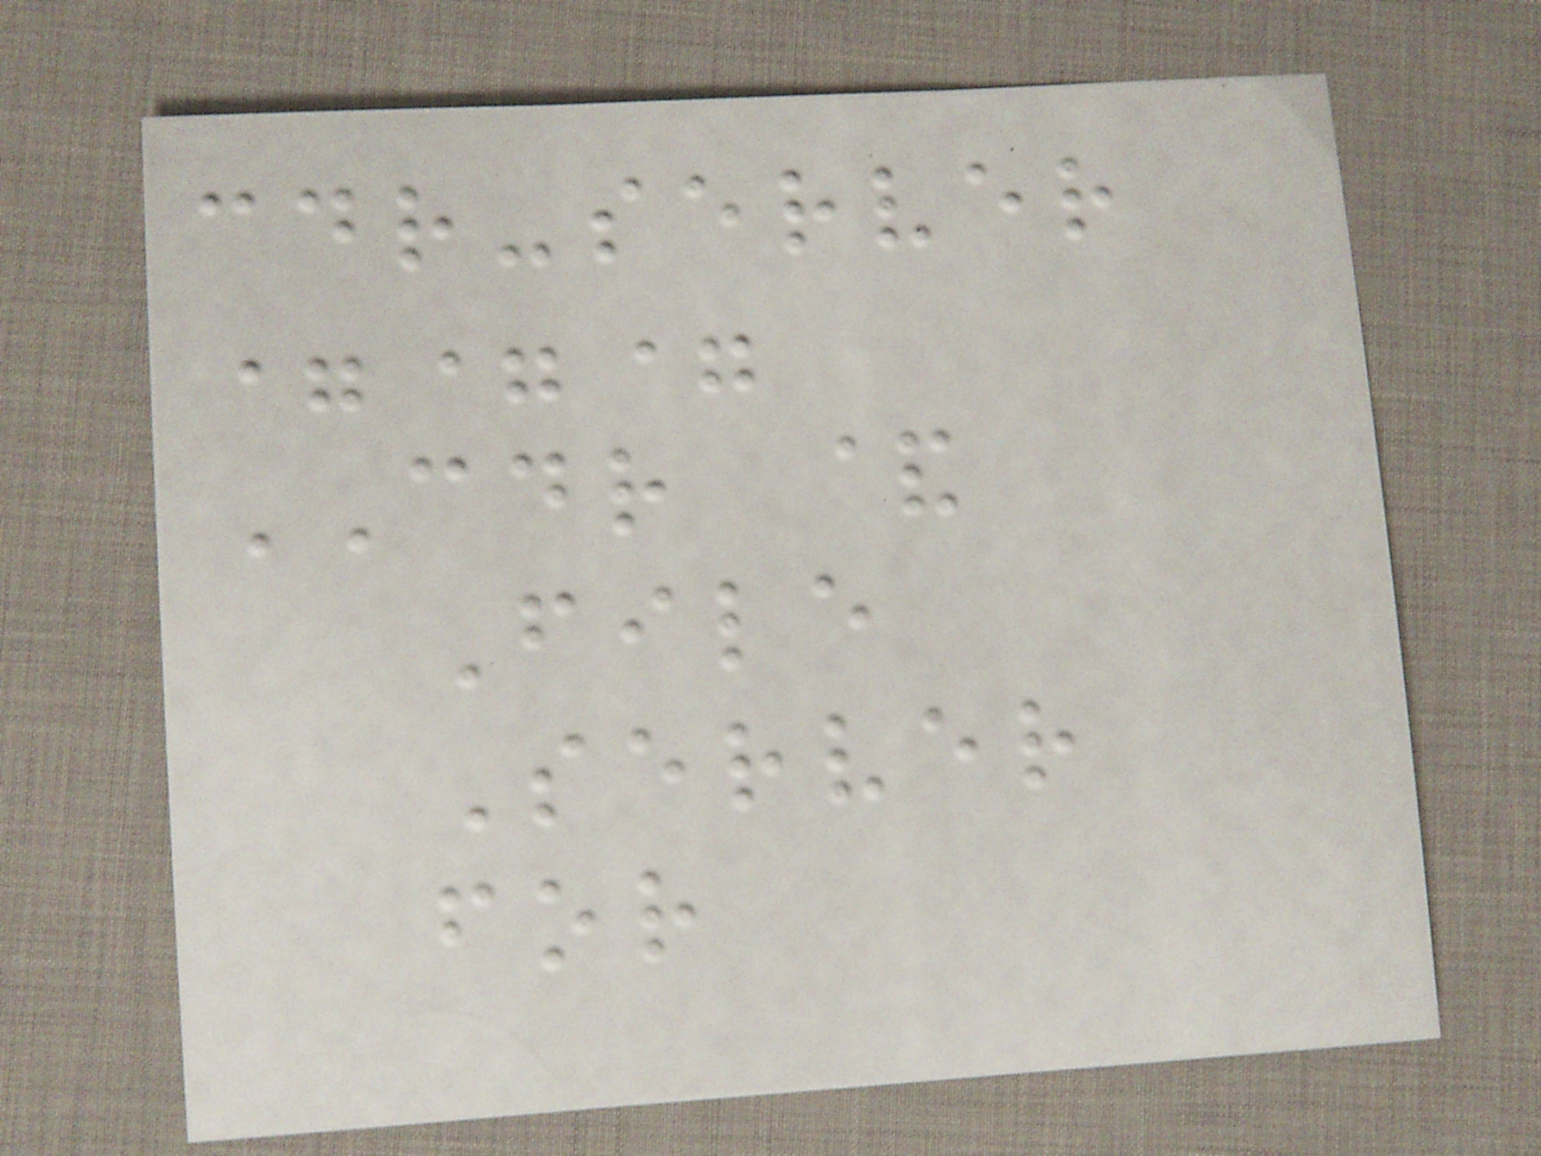cdr-server
===
CDR &
File
Server
for
